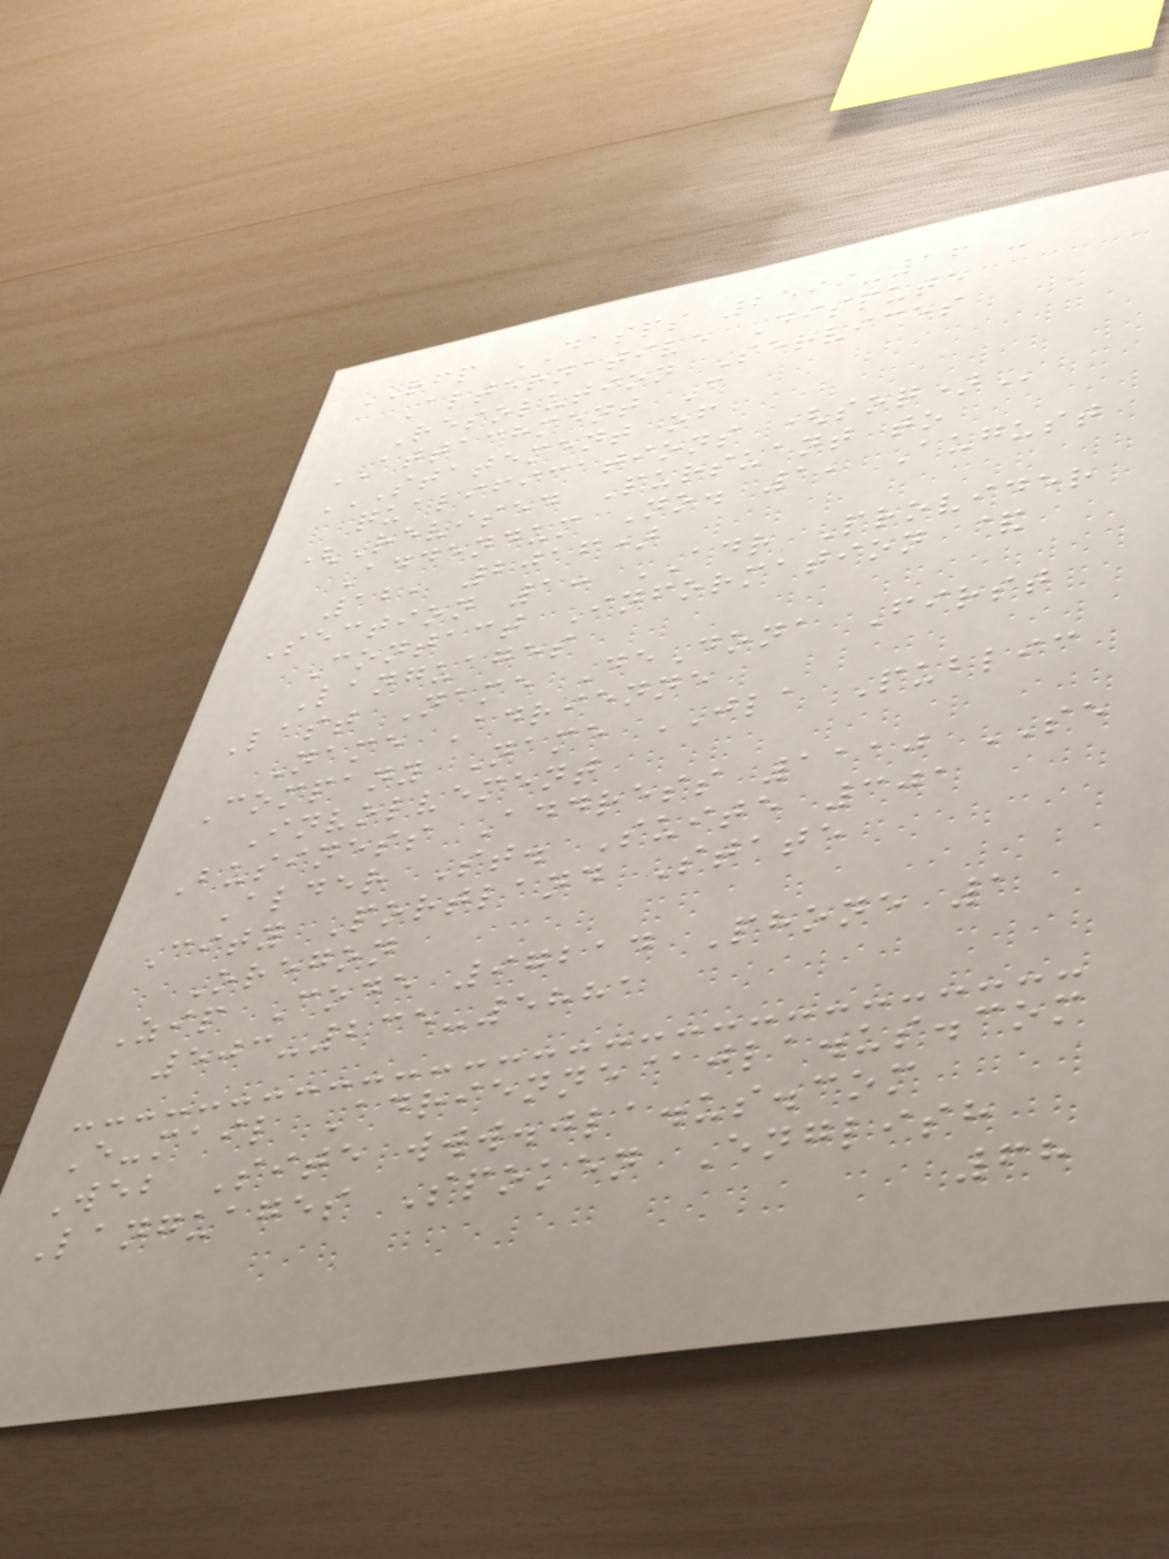RFP DASPS 2599-16 -
Alternative Dispute
Resolution Services
ATTACHMENT C
STATEMENT OF
QUALIFICATIONS (SOQ)
(Revised Pursuant to
Addendum No. 1, August
12, 2016)
Section 1: ADR Provider
Contact Information &
Languages
Last Name DeDona First
Name Adrienne
Company Name JLA Public
Involvement
Business Address 1110 SE
Alder St. Suite 301
City Portland State
Oregon
Zip Code 97214 Phone 1
503-235-5881
E-mail Adrienne@jla.us.com
Web Site www.jla.us.com
Languages Spoken English
68
